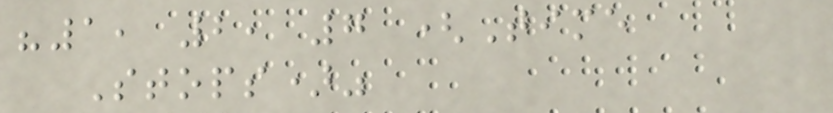"1, 2, 7 (Time
Stops)"
